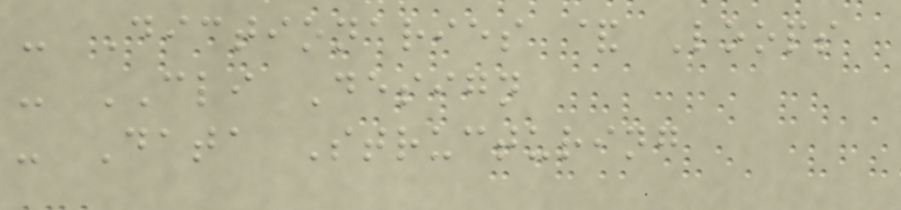- Dictionaries & Loops
- CLI Design
- Data Structuring
